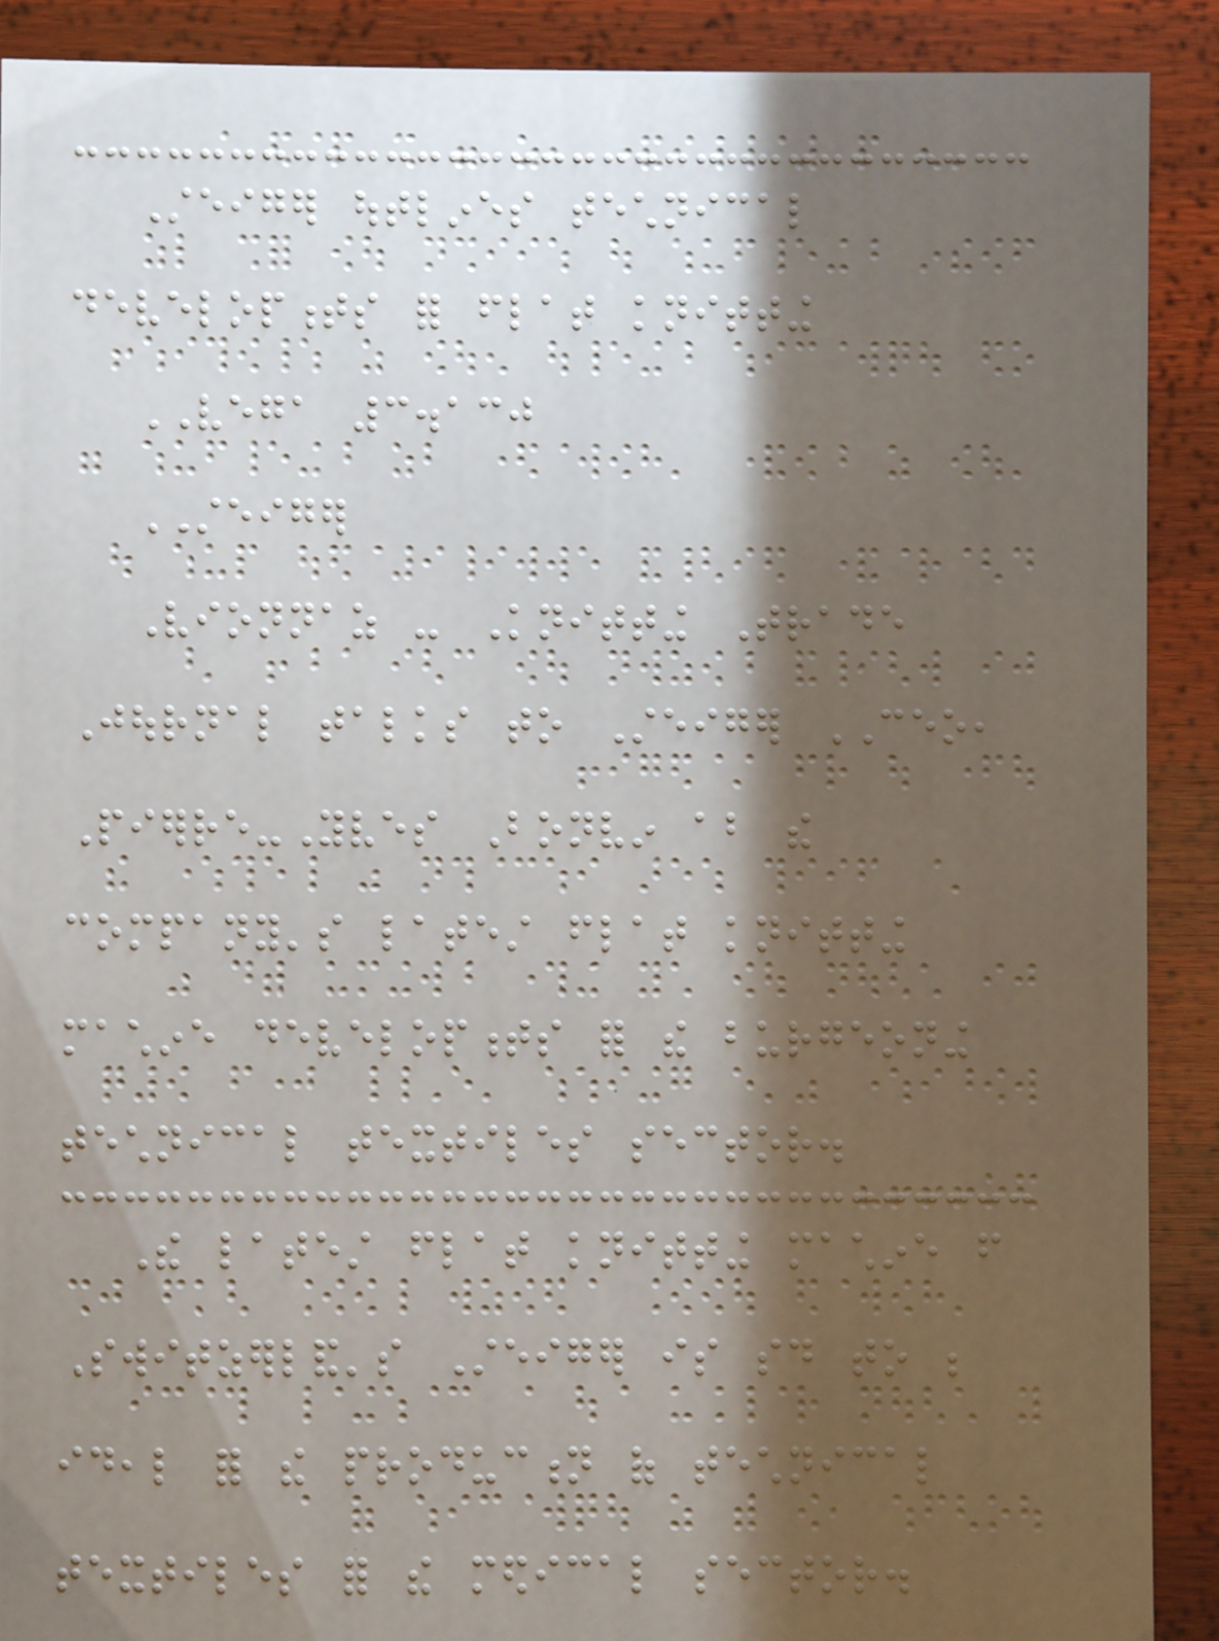Steiger outlines technical
developments for flat knitting
VEGA 3.130
STEIGER
Vionnaz - Knitting Trade
Journal talks to Steiger CEO,
Pierre-Yves Bonvin about the
company's latest flat knitting
machine developments for the burgeoning
technical textiles sector.
The latest flat knitting machine from
Switzerland's Steiger is said to be
ideal for the production of technical
textiles for the medical sector.
